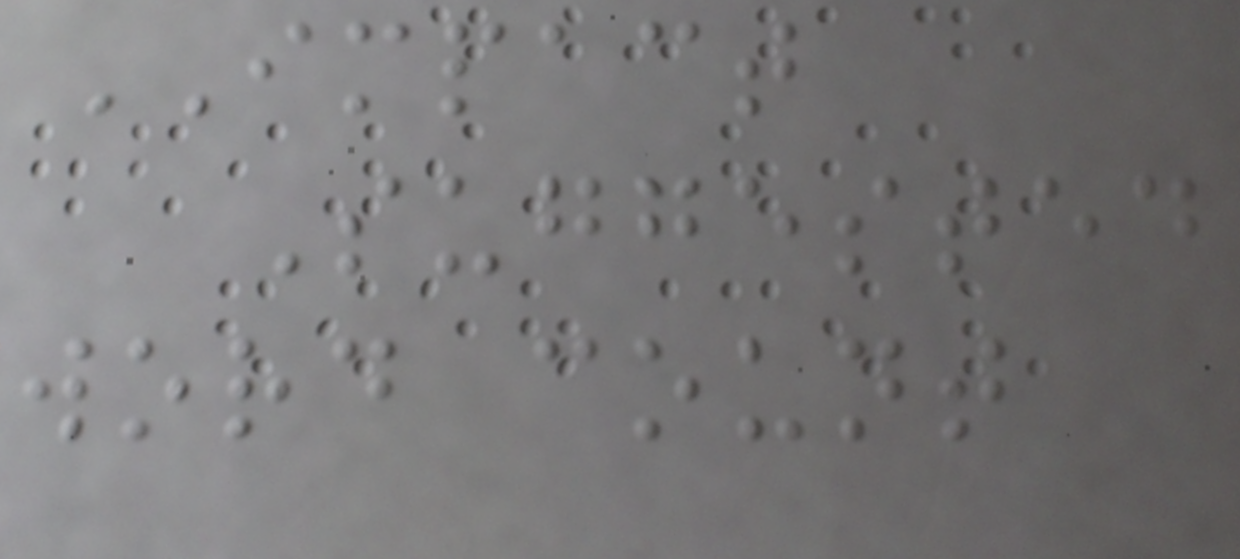IMPACT
Suggested
word count
